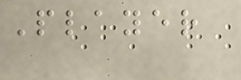Player
